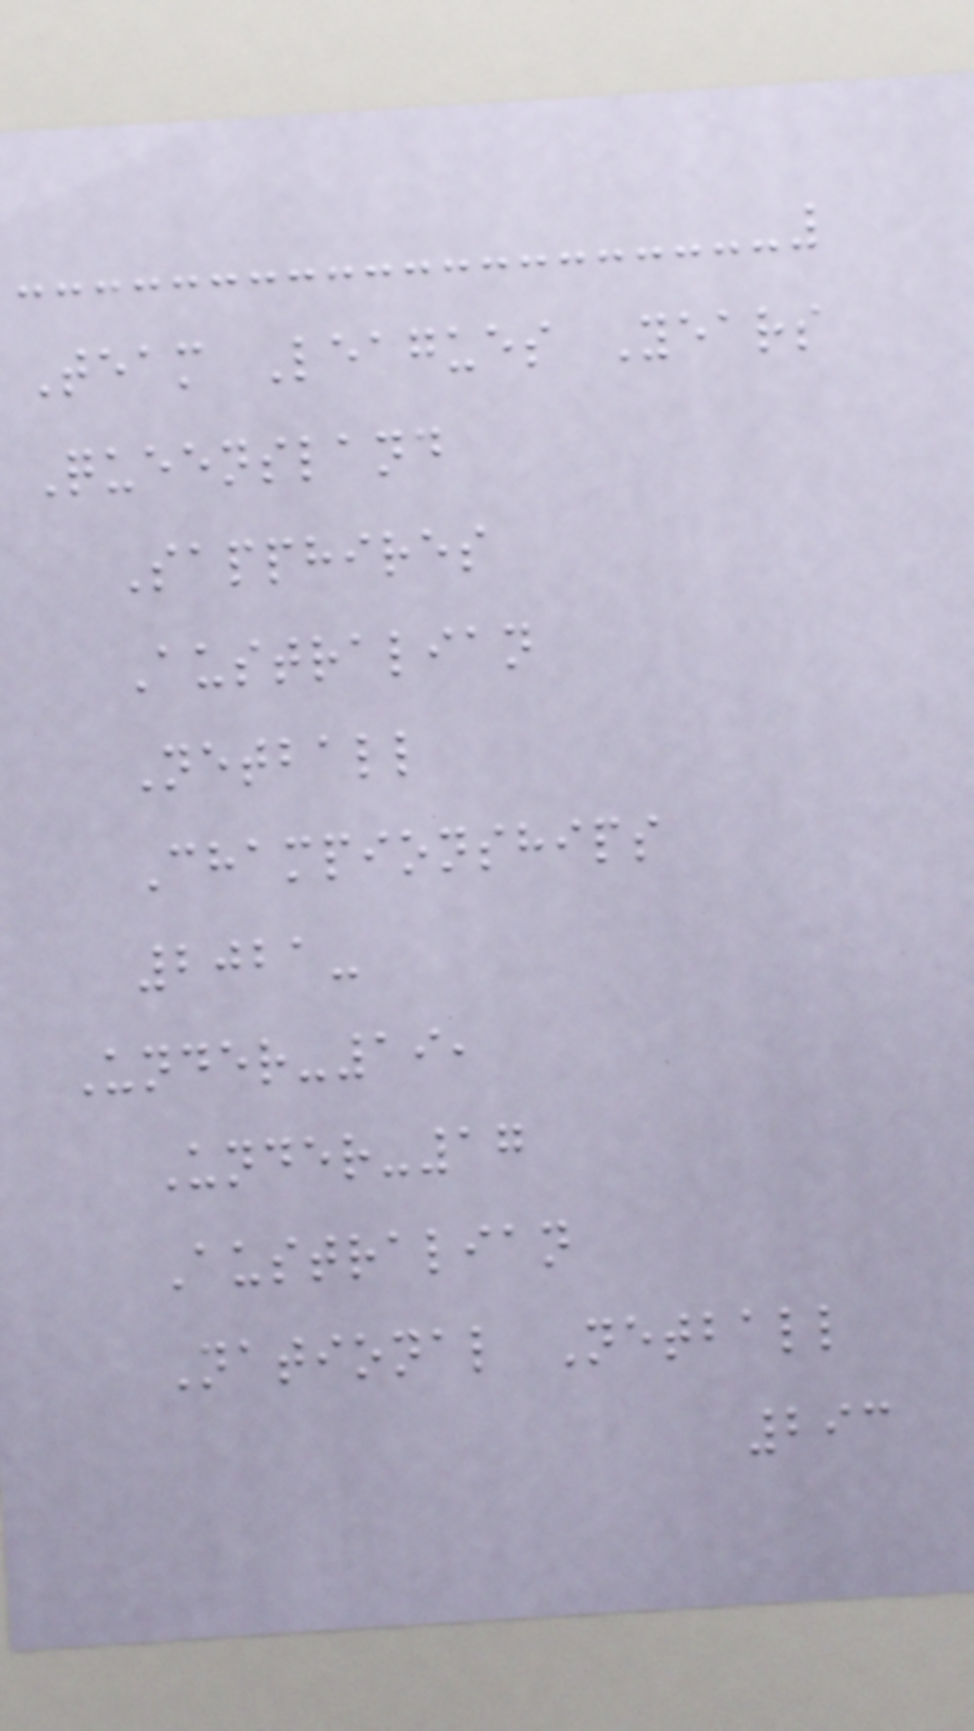Team Leagues Years
Queensland
Sapphires
Australian
Netball
Championships
2021-
Under-19,
Under-17
Australian
National Netball
293
